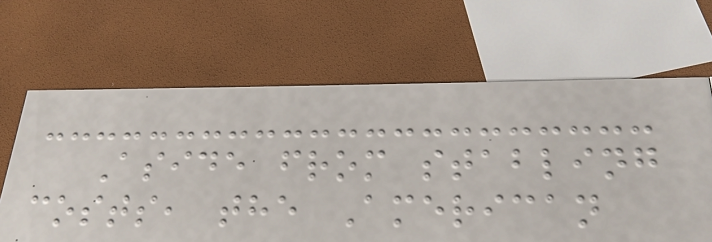Aside from stabling
costs, the American
